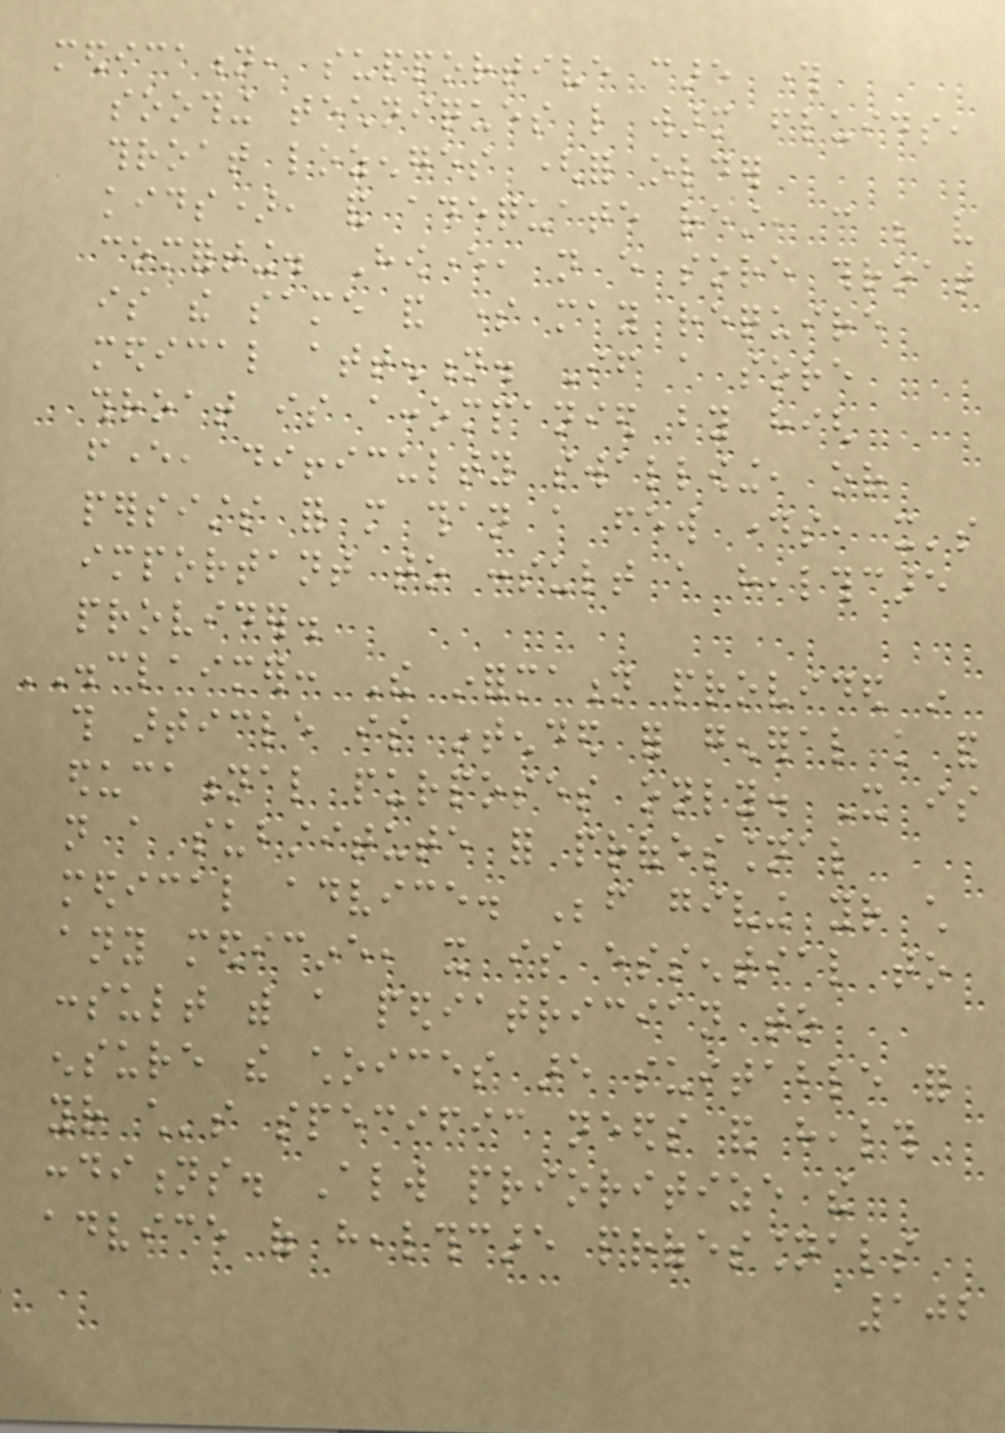medication, supportive care through
soothing techniques like warm fluids,
throat lozenges (for older
kids), and adequate rest, can be very
comforting. However, not every sore throat
is the same and some may require
medical attention. If a sore
throat is accompanied by high
fever, difficulty swallowing, or
persists for more than a few days, it's
important to consult a healthcare
provider.
DISCLAIMER: The information provided in
this article is intended for general knowledge and
educational purposes only. It is
not a substitute for professional
medical advice. Before giving your child
any medicine, it is essential to
consult with a pediatrician to
ensure the choices are suitable for
your child's specific needs and health
conditions. Always prioritize the
advice of healthcare professionals
102
